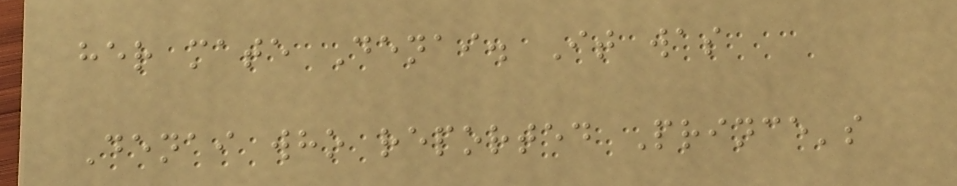her mate Denai. It was
Denai who reported Prince's
